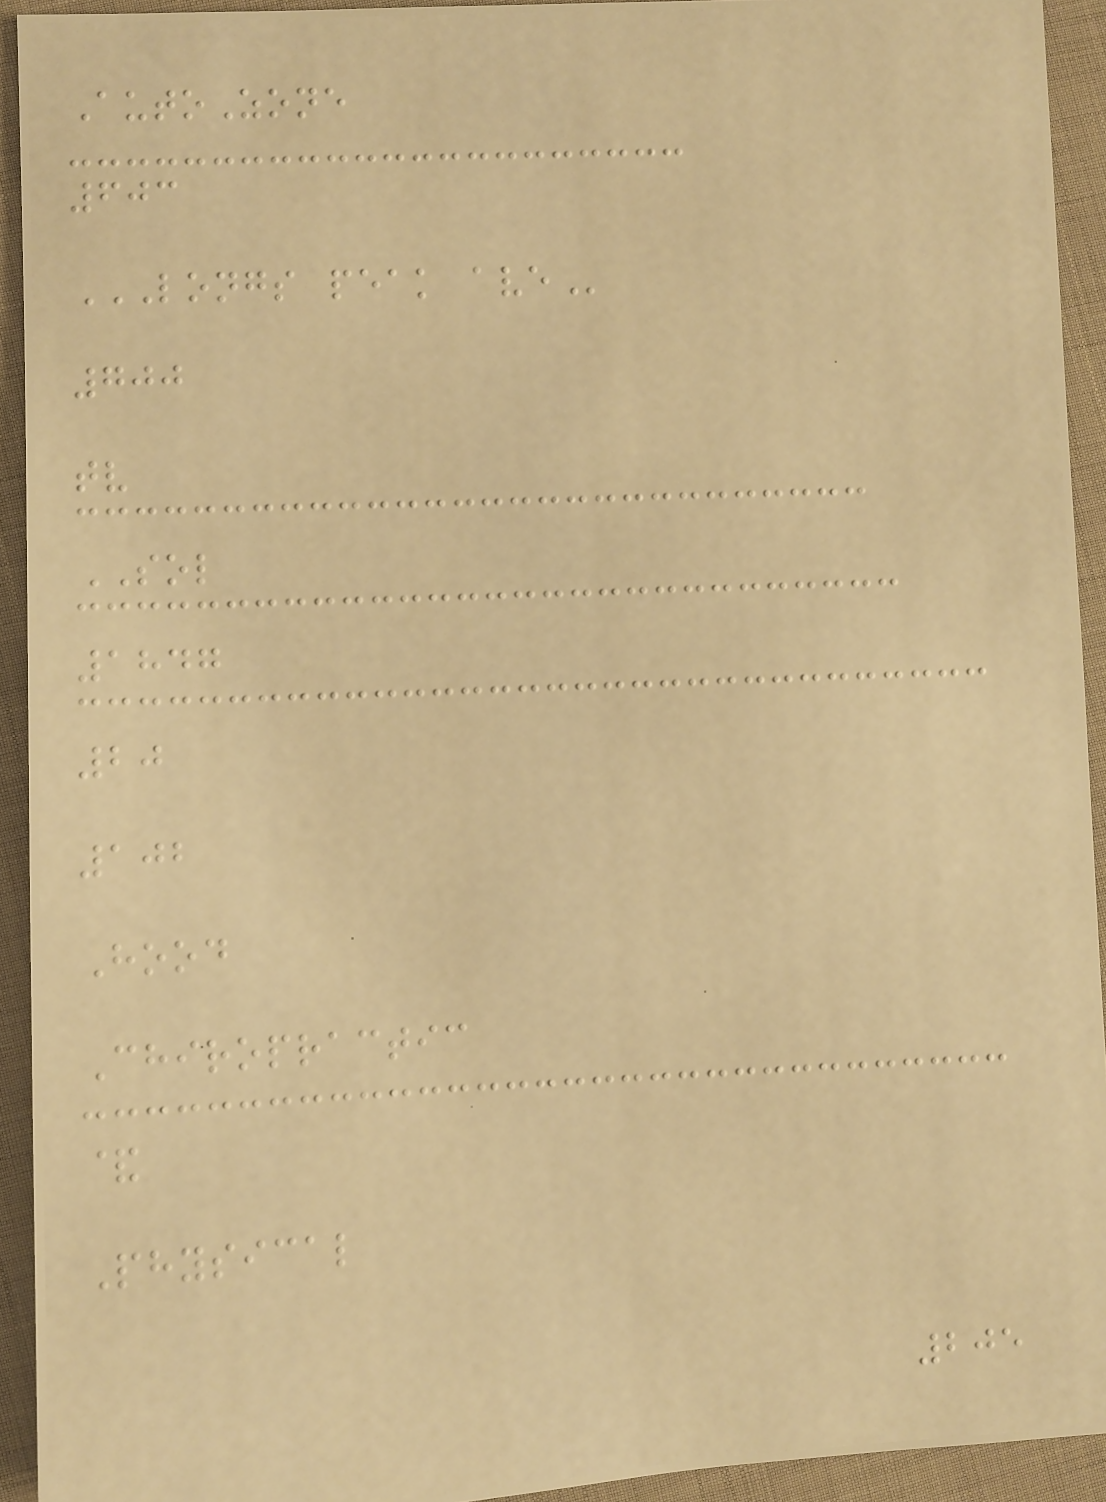AutoZone
603
LONGS PEAK AVE
700
tv
SOL
1847
20
102
Hood
Chiropractic
&
Physical
205
